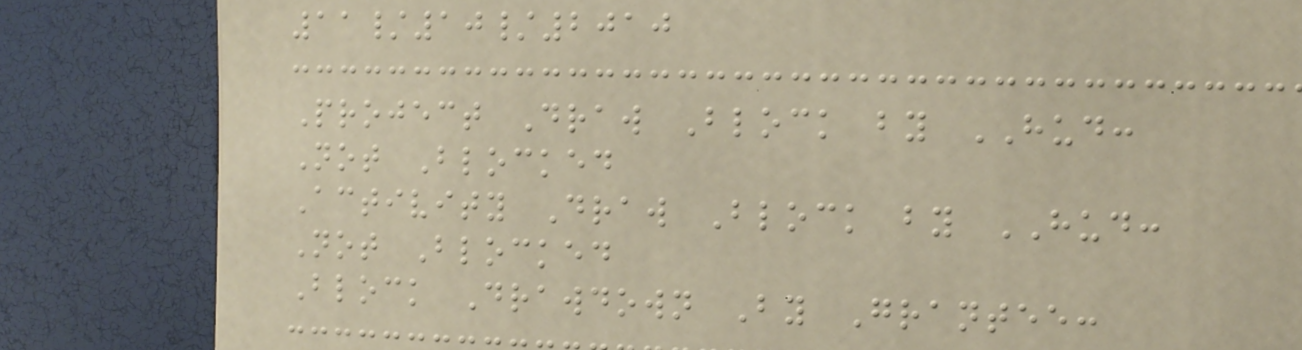11/10/2010
Project Draw Block by HUD:
Not Blocked
Activity Draw Block by HUD:
Not Blocked
Block Drawdown By Grantee:
